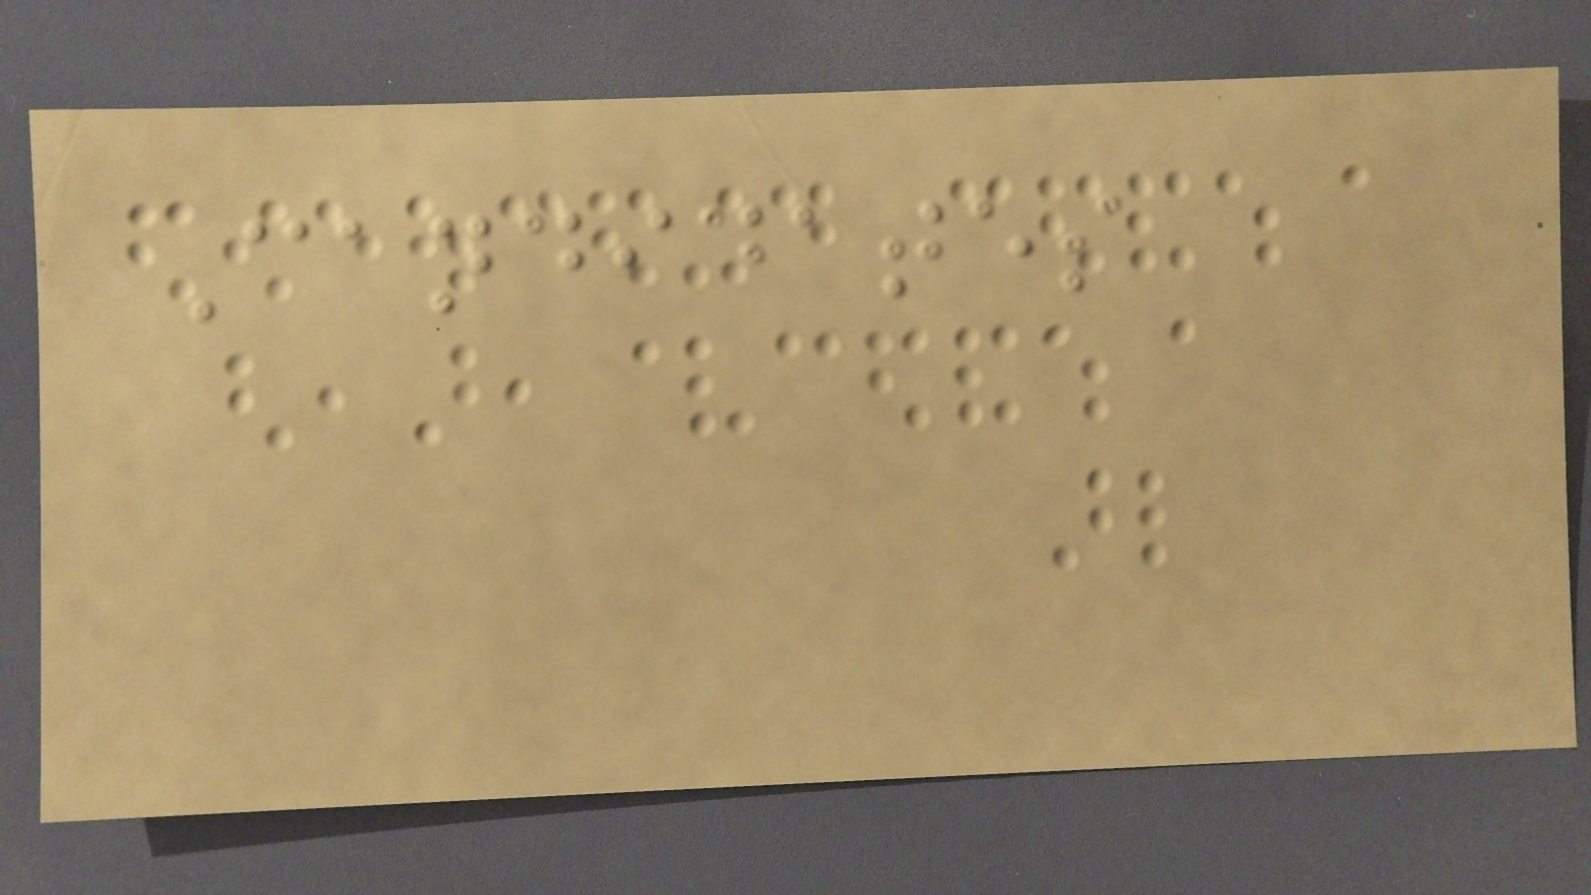Candidates
